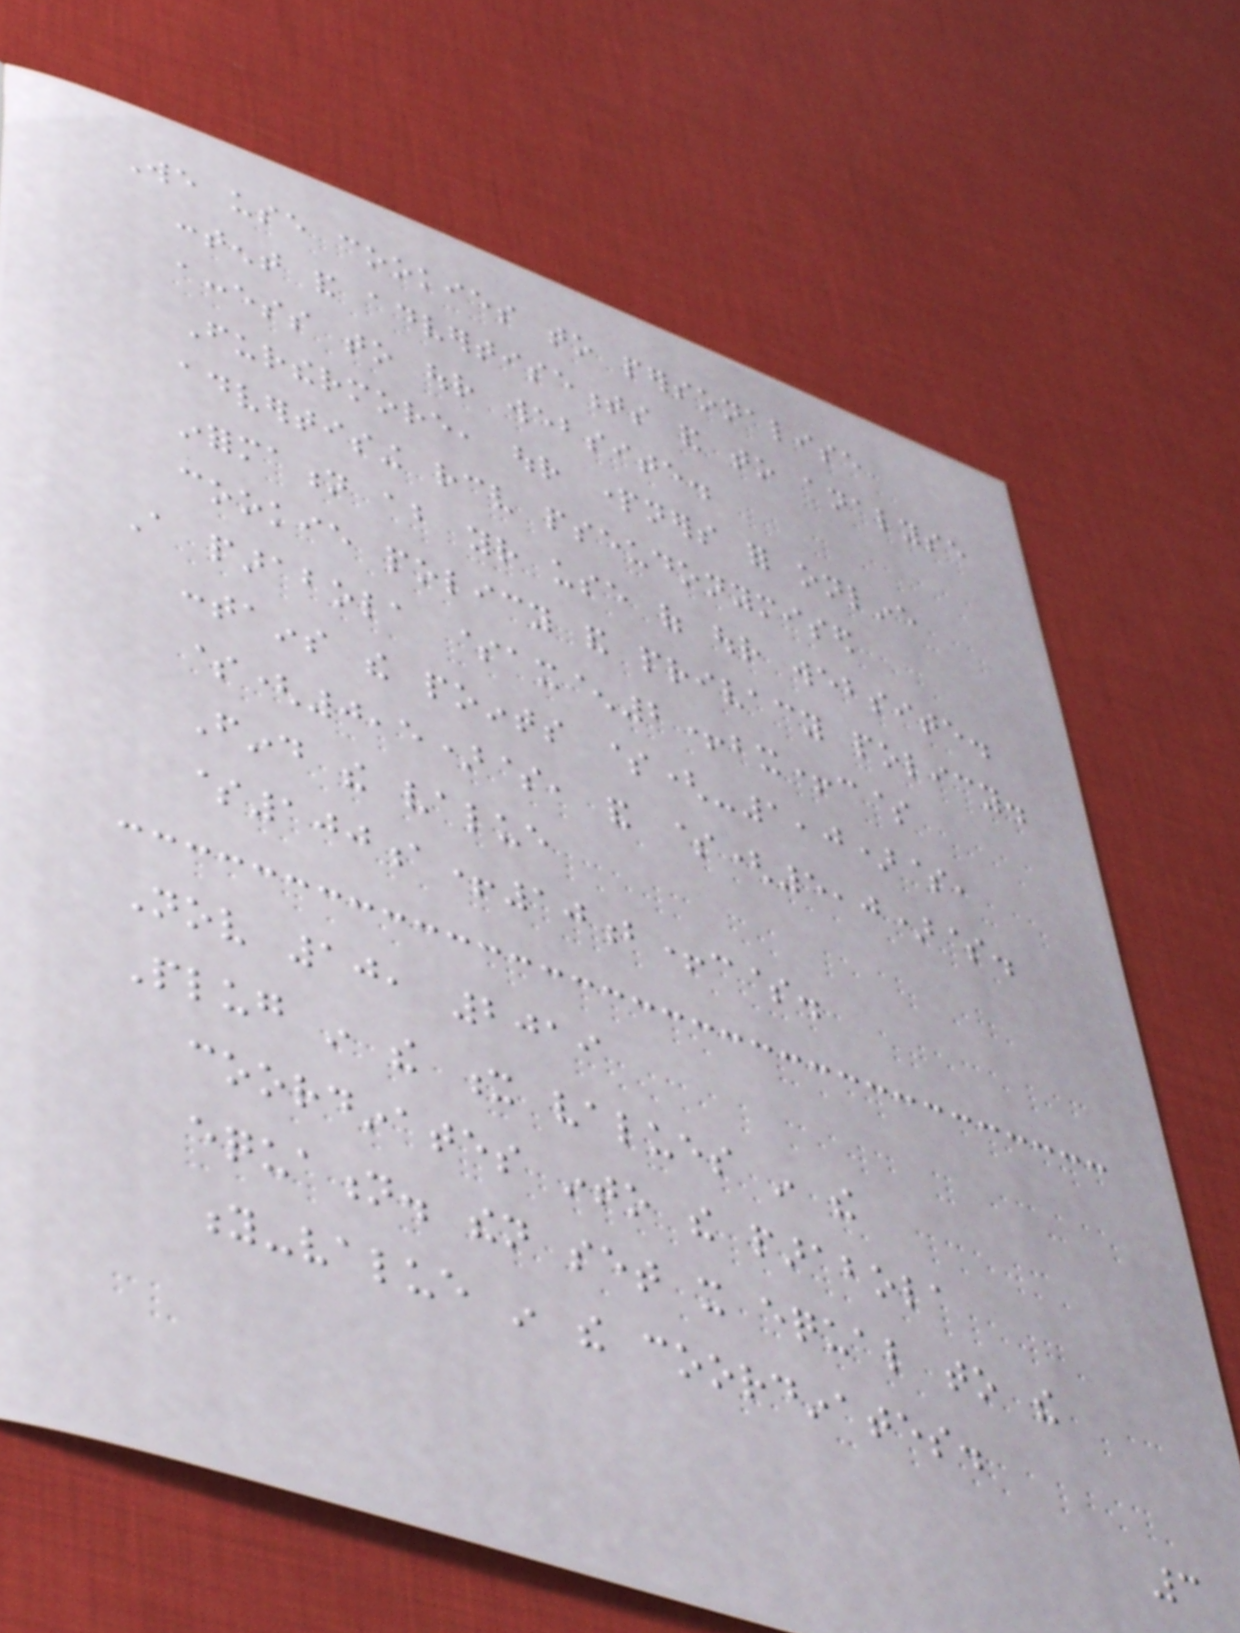We use cookies to personalise
content and advertisements and to analyse
access to our website.
Furthermore, our partners for online
advertising receive pseudonymised
information about your use of our website.
cookie policy and privacy policy.
A parabola $ax^2+bx+c$
contains the points $(-1,0)$,
$(0,5)$, and $(5,0)$.
Find the value
$100a+10b+c$.
Nov 10, 2019
Plug in the x values in the
coordinates into the parabola
equation. then set it equal to the
y-value in the coordinates.
3
